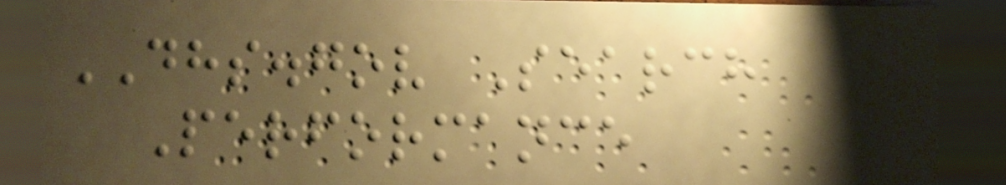DHS.gov Search
Performance
